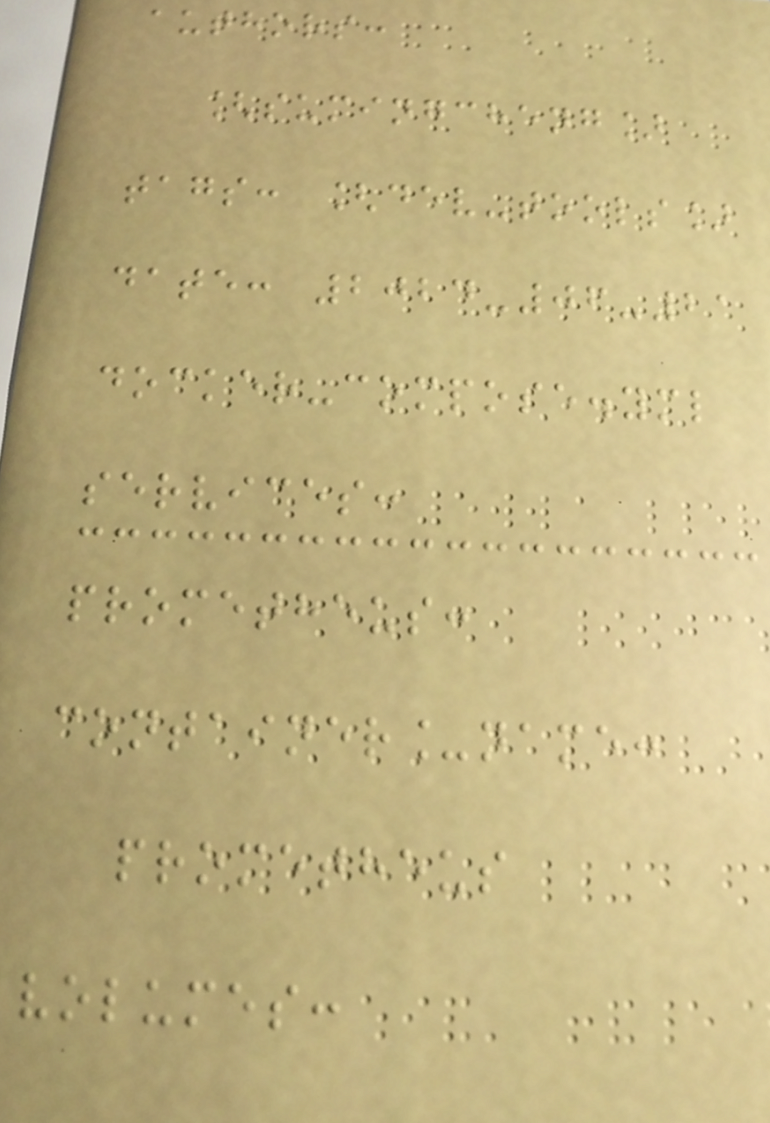authors:
[sumingcheng]
tags: [dev-tools]
date: 2024-06-21
docker-compose.yml
services:
prometheus:
container_name:
prometheus
volumes:
